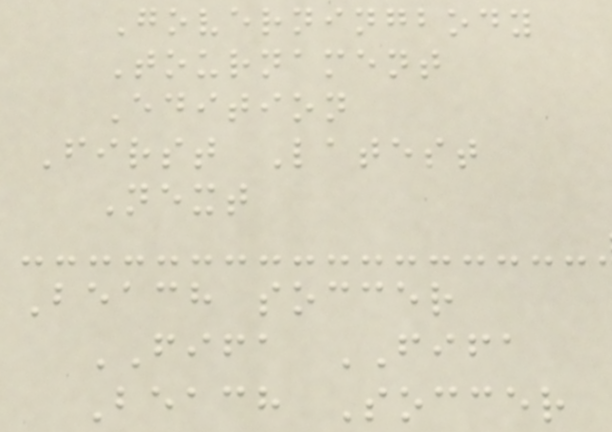Governingbody
Tournament
Edition
First Latest
Next
Beach soccer
FIFA FIFA
Beach Soccer
